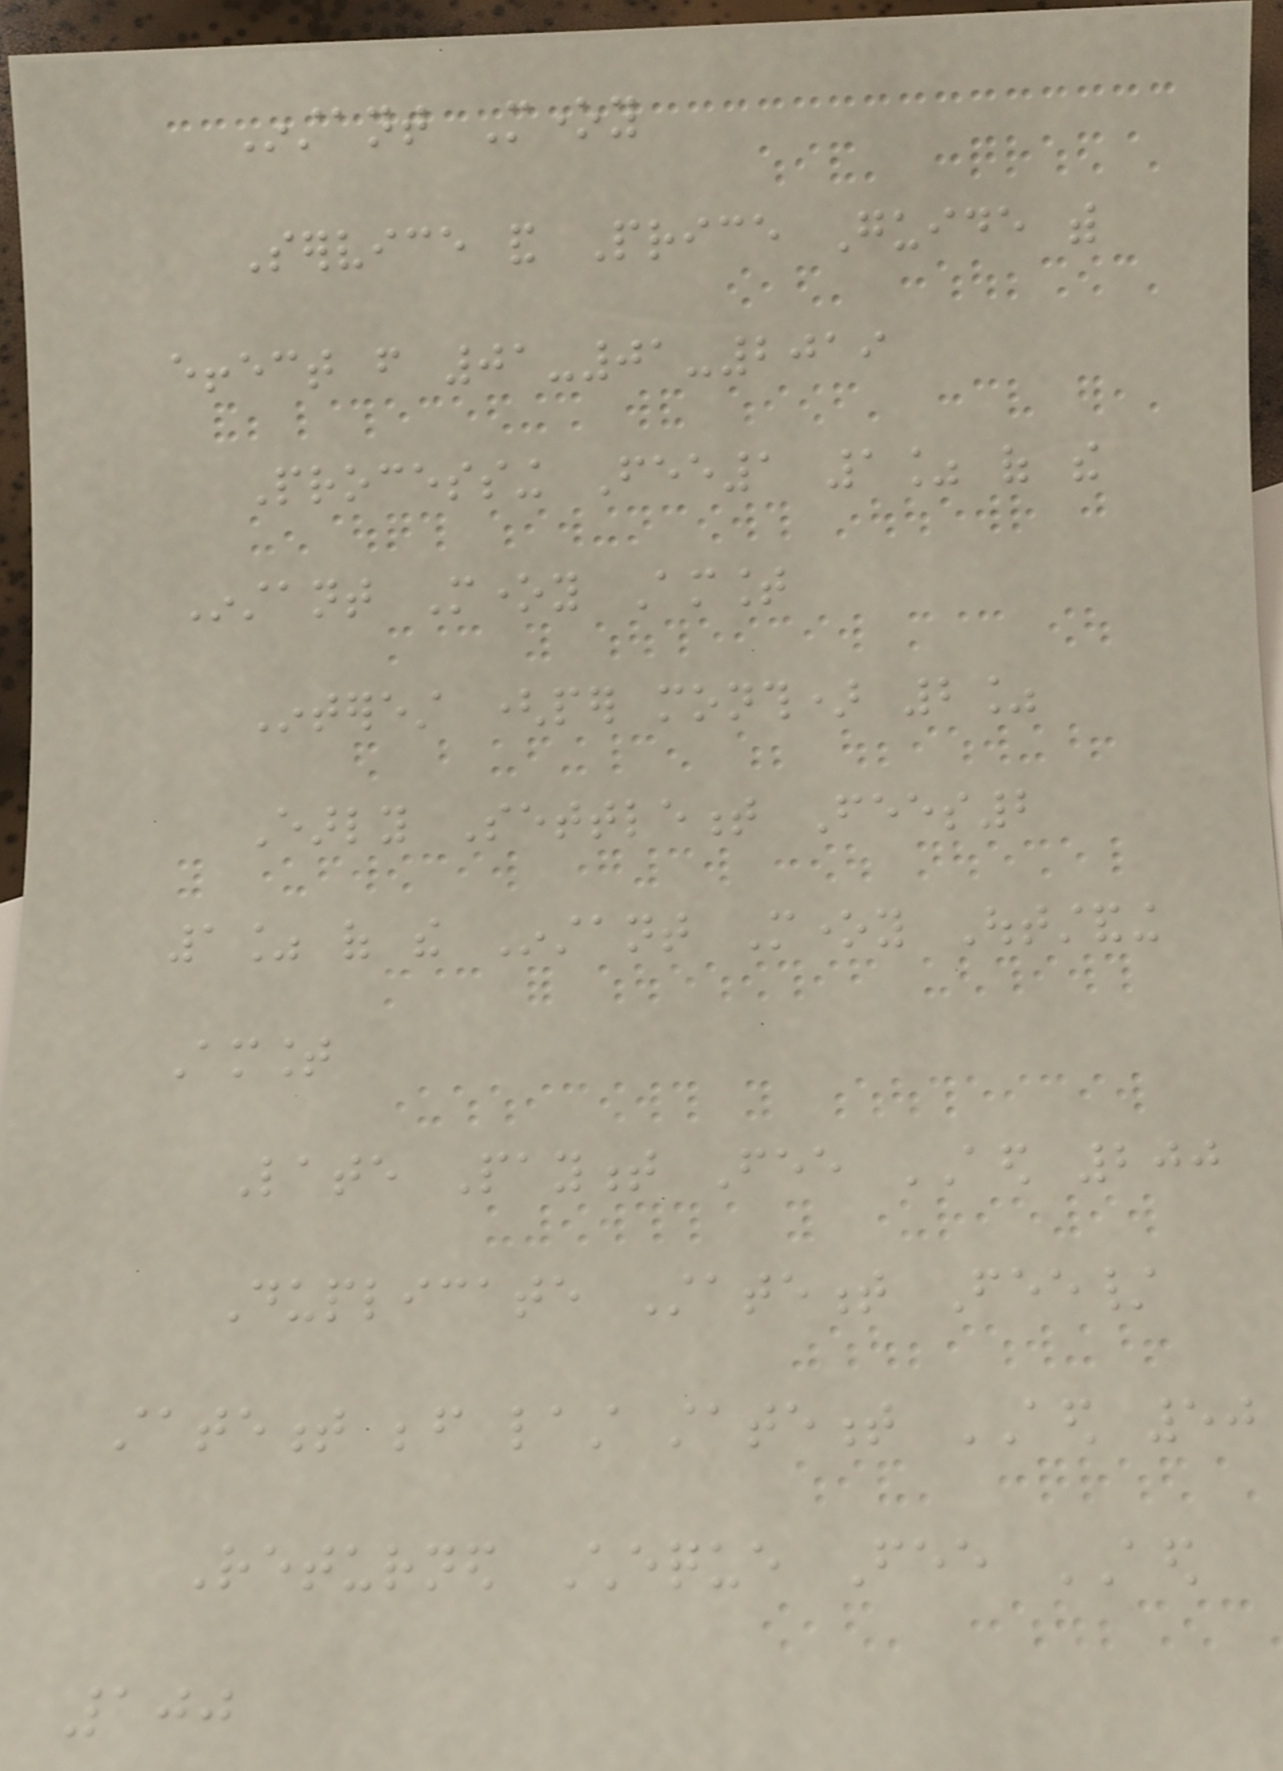Instant Money
Service and Price Guide with
effect from 01-01-2019
Processing Fee1 1% of the
Instant Money Amount
Interest (per month) 2%
Early Settlement Fees2
1% of the Instant Money Outstanding
Amount
Late Payment Fee AED 200
Duplicate Statement Fee/
statement before last statement AED 50
Returned Cheque Fee AED
100
